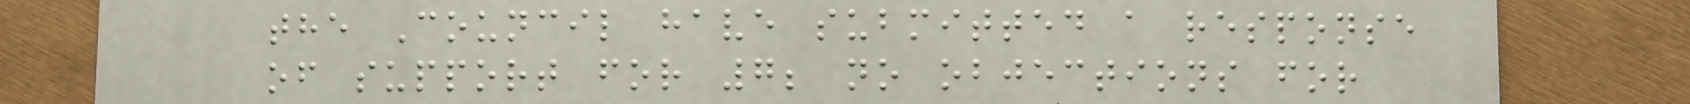the Council have submitted a response
of support for 7; no objections for
